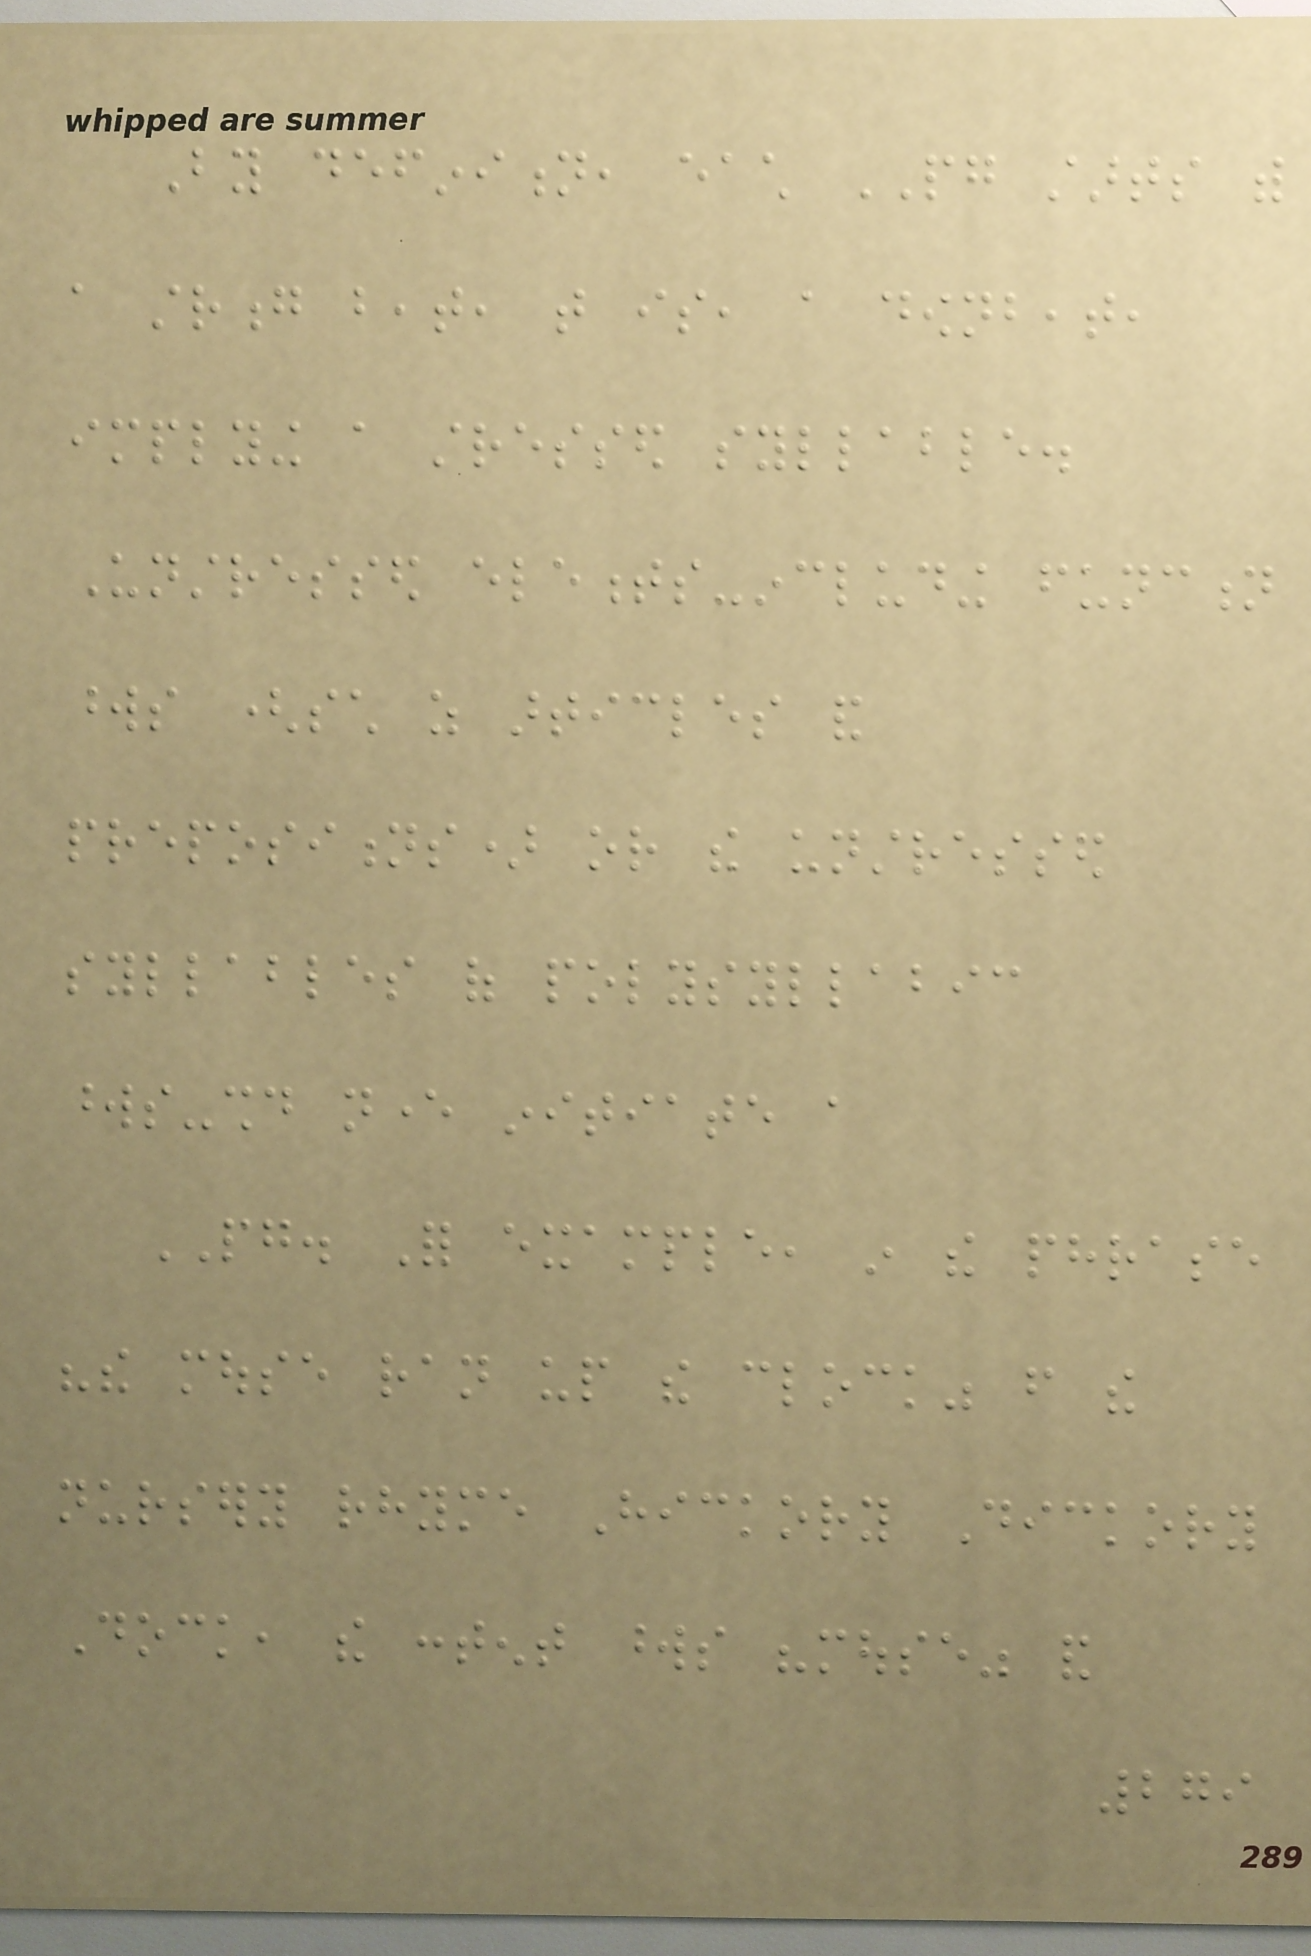By definition, each PG starts with
a strong beat, that is, a downbeat,
implying a stressed syllable.
Unstressed elements-including function
words (such as articles and
prepositions) or the unstressed
syllables of polysyllabic
words-should never initiate a
PG. For example, in the phrase
"the mouse ran up the clock" from the
nursery rhyme Hickory Dickory
Dock, the content words "mouse" and
279
